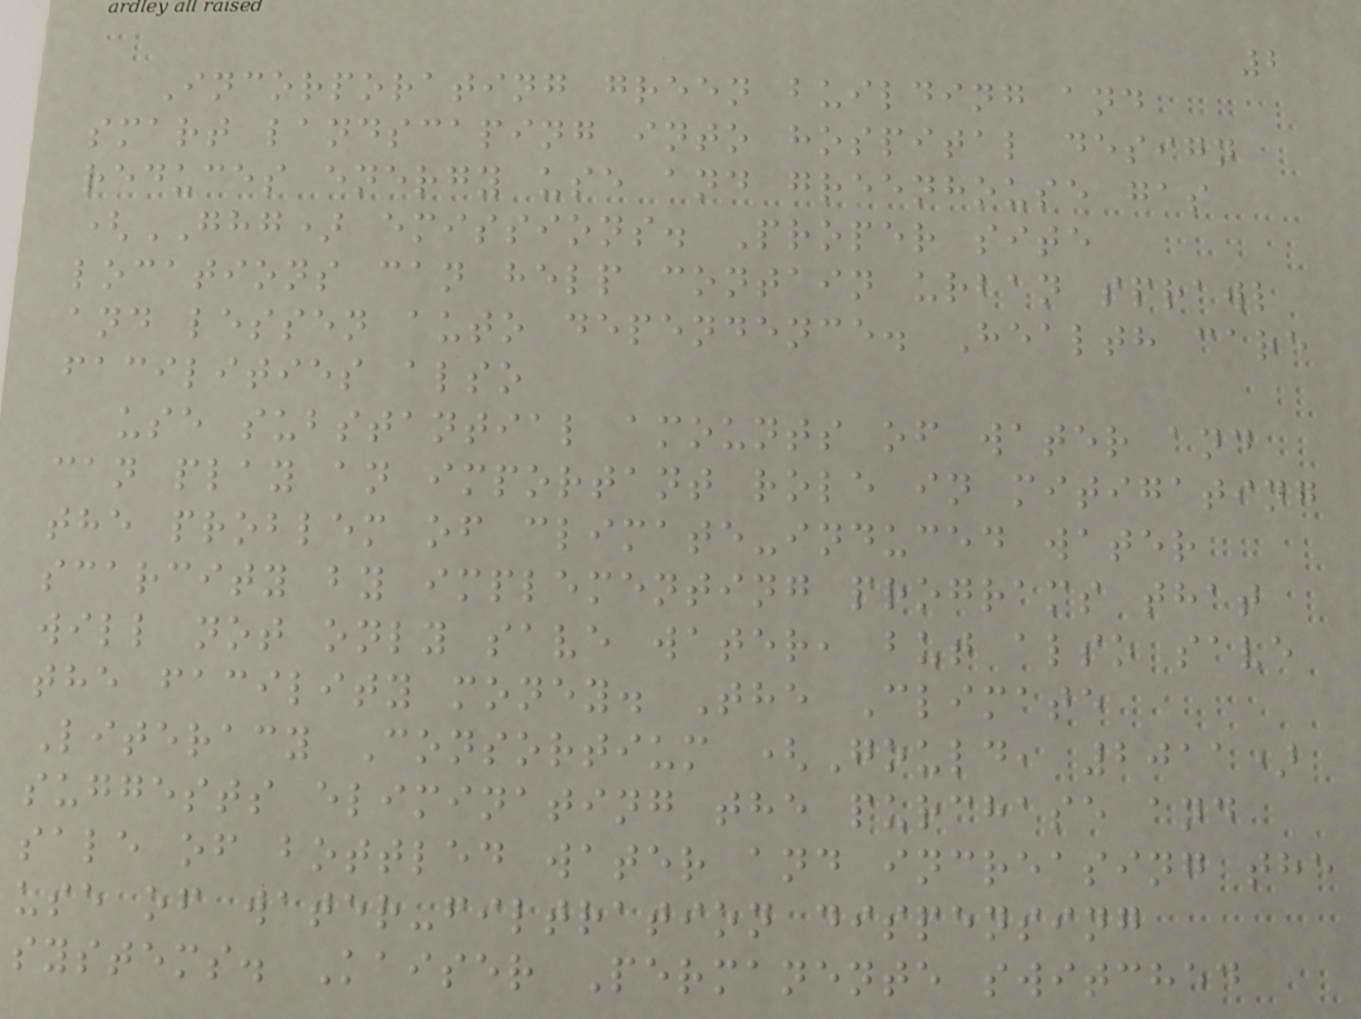2
Incorporating green building and
smart landscaping into hospital design
reduces energy use and greenhouse gas
(GHG) emissions. Proper site
locations can help contain urban sprawl
and lessen auto dependence. Health care
facilities also
use substantial amounts of water and
can play an important role in mitigating
the problem of climate-induced water
scarcity by implementing programs that
will not only save water, but also save
the facility money. The Climate
Literacy Consortium (Gould, 2011)
suggests eliminating the purchase and
sale of bottled water and increasing the
use of water-filtration dispensing
systems. Kaiser Permanente switched
